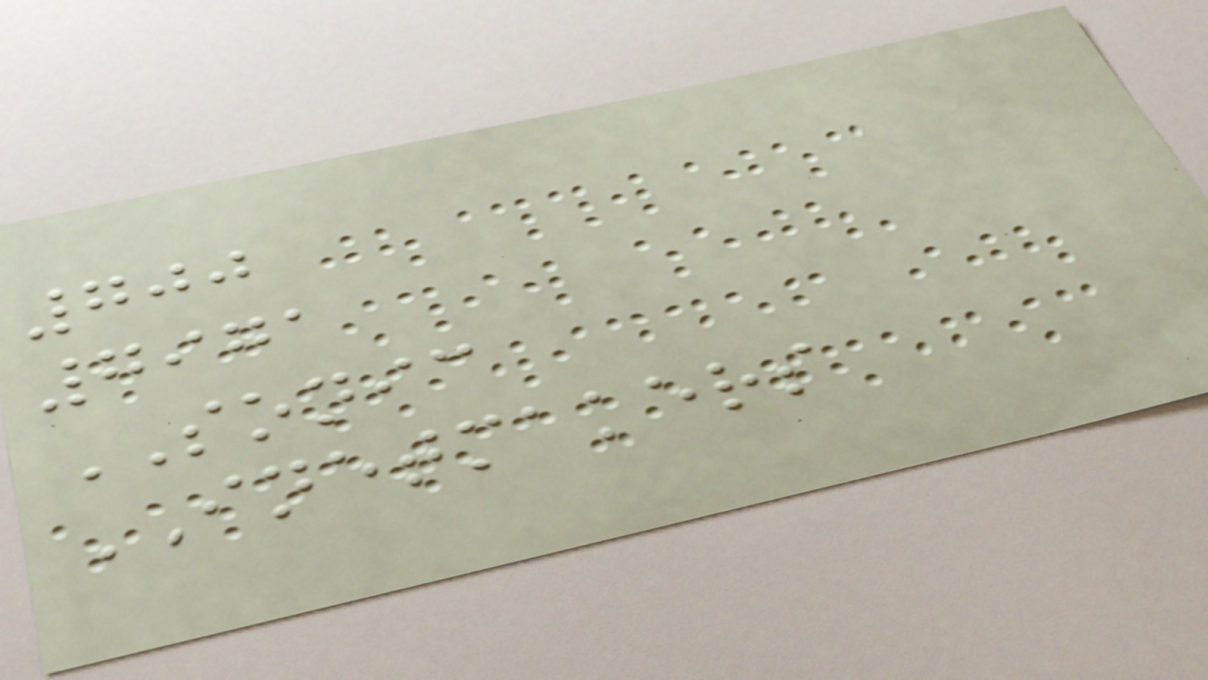700
7971
SONIC
INETMAKERS
